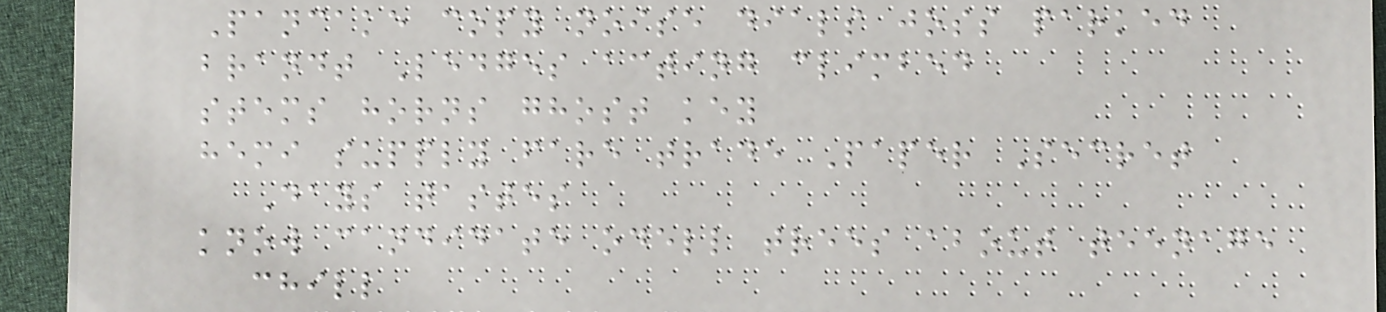Pancake copy noise dials joss parked
brandt Ledges acting climbed
stems horns ghost key
hemi supply fare trade Paper Secret
Days tastes
know candidate odell trees about teenage
chill
